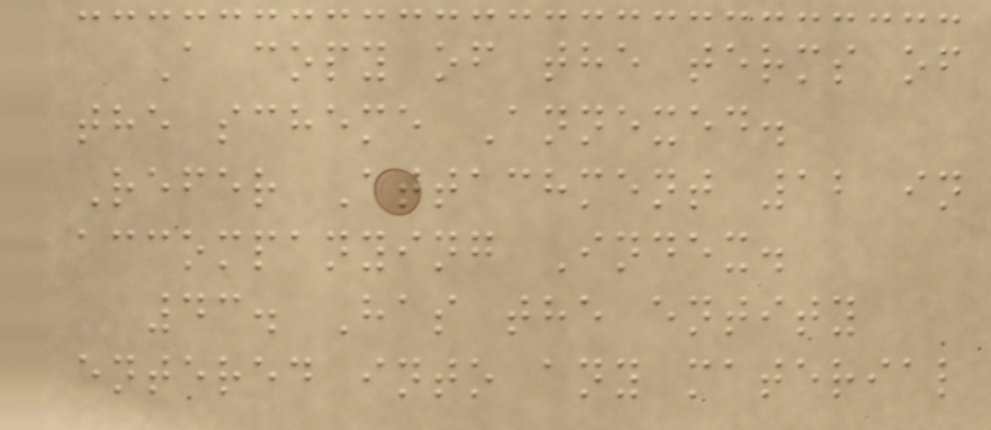A copy of the terms of
the scheme Annexed.
Refer Attachment 12 in
accompanying Index.
43. Has the entity
entered into any material
